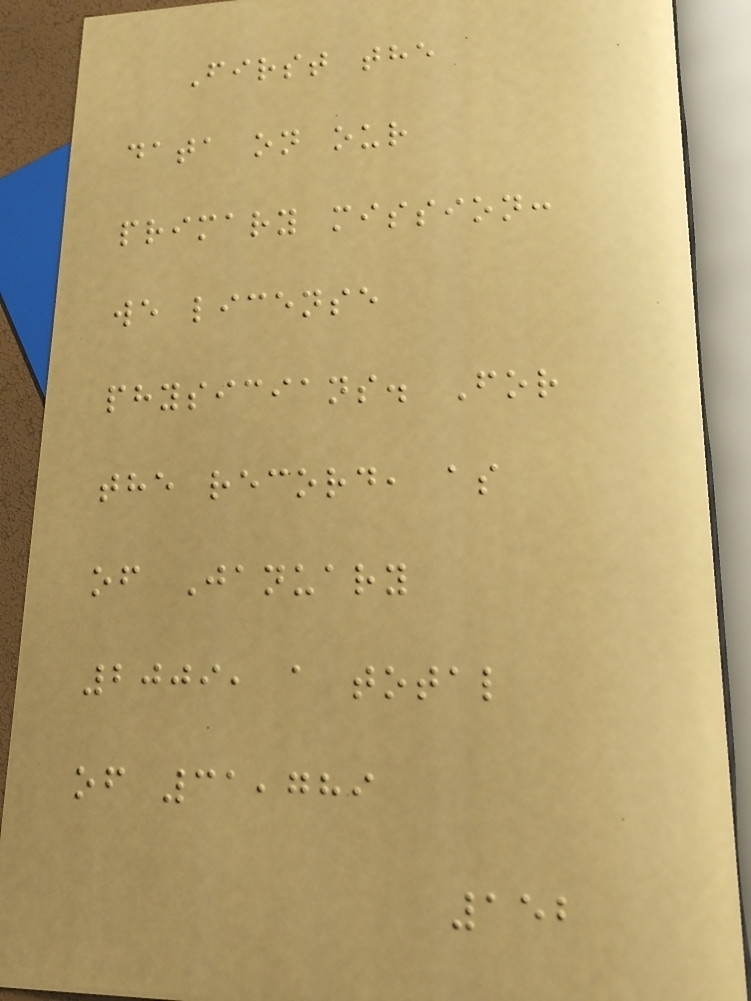First the
data on our
primary mission:
we license
physicians. For
the record, as
of January
2009, a total
of 31,789
152
